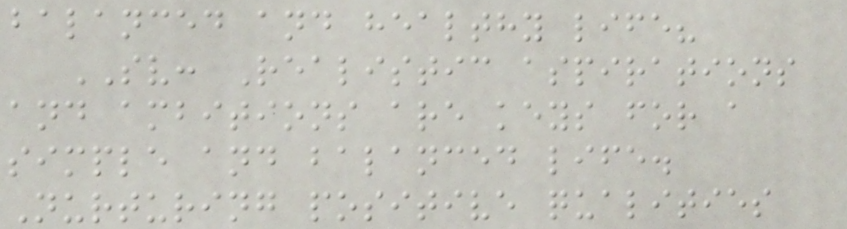balanced and healthy life?
SV: Realistic aspirations
and ambitions are keys for a
simple and balanced life.
Nurturing positive qualities
